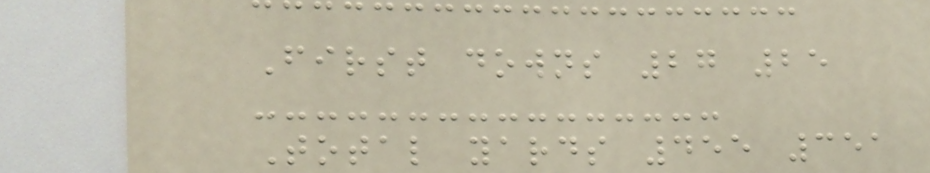First downs 27 25
Total yards 455 351
